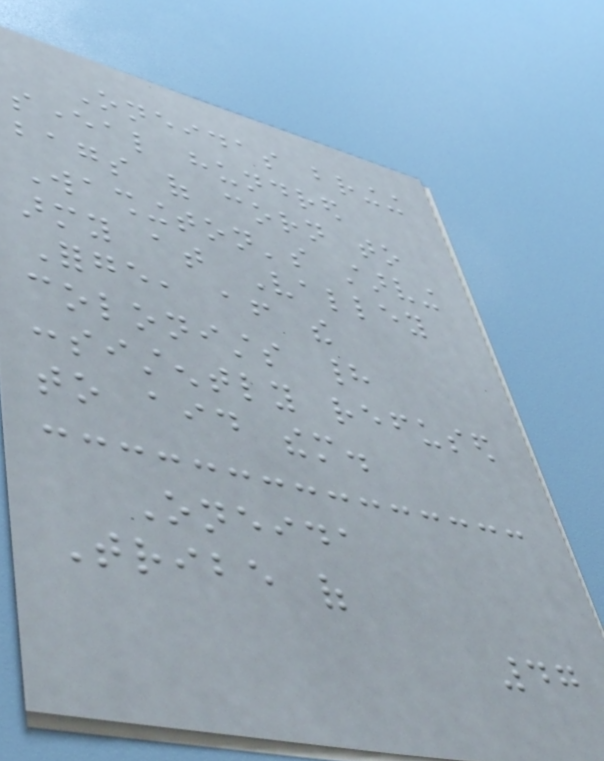Oneidas bringing
several hundred
bags of corn to
Washington's starving
army at Valley
Forge, after the
colonists had
consistently refused
to aid them.
Oneida
Tribe of
47
